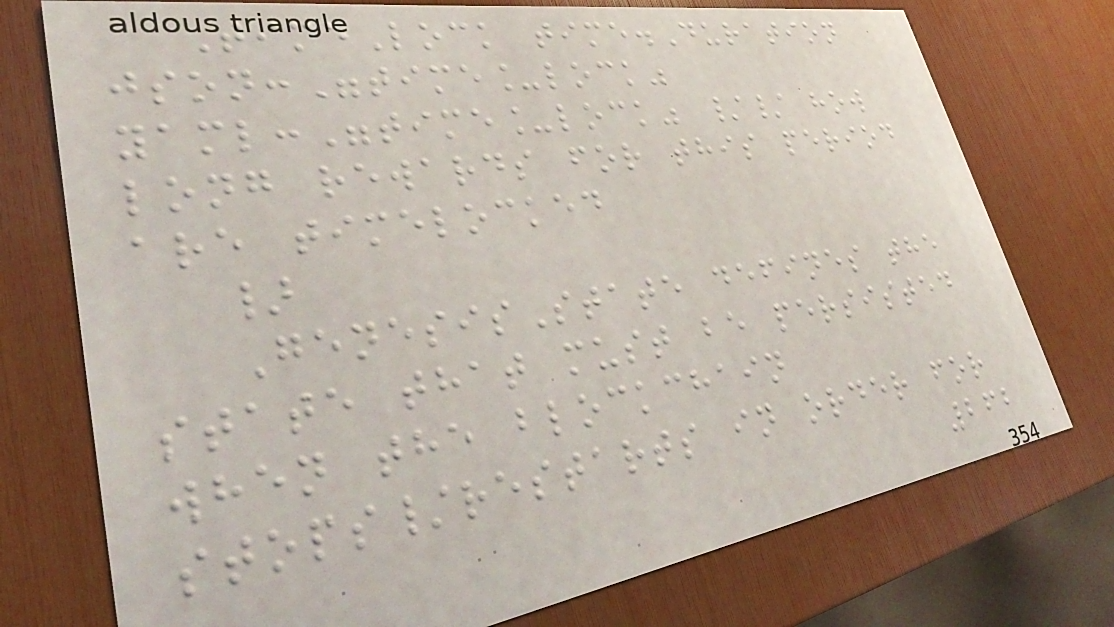TimeLock time.Duration
json:"time_lock"
yaml:"time_lock" // how
long rewards for this period
are timelocked
}
GenesisState defines the
state that must be persisted
when the blockchain
stops/restarts in order for
262
